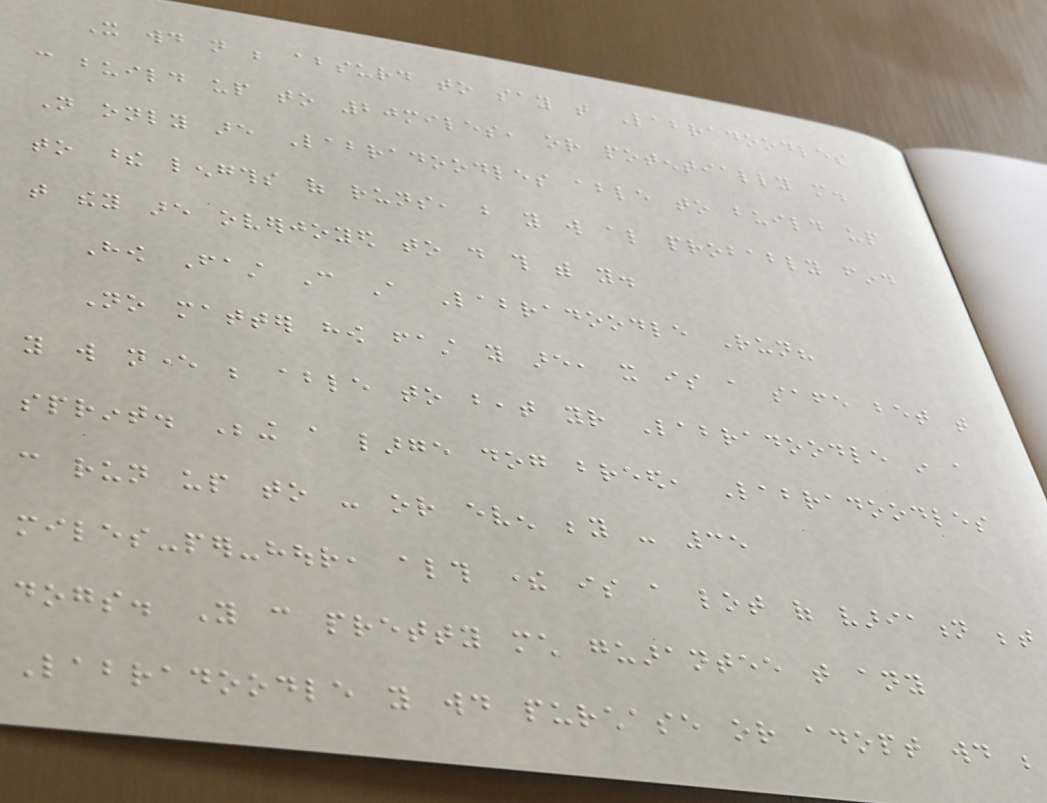It would not be absurd to say that Labradoodles
can build up to 20miles, or potentially more.
Not only are Labradoodles able to build up
to these lengths of runs, but you will also probably find
that they are overjoyed to do this with you.
How Fast Can A Labradoodle Run?
No matter how fast you are, it is a safe bet that
you will never be able to beat your Labradoodle in a
sprint. Being a large dog breed, Labradoodles
can run up to - or even beyond - 35
miles-per-hour, although there is a lot of variation between
dogs. You can pretty much guarantee that any
Labradoodle you would purchase or adopt would be
